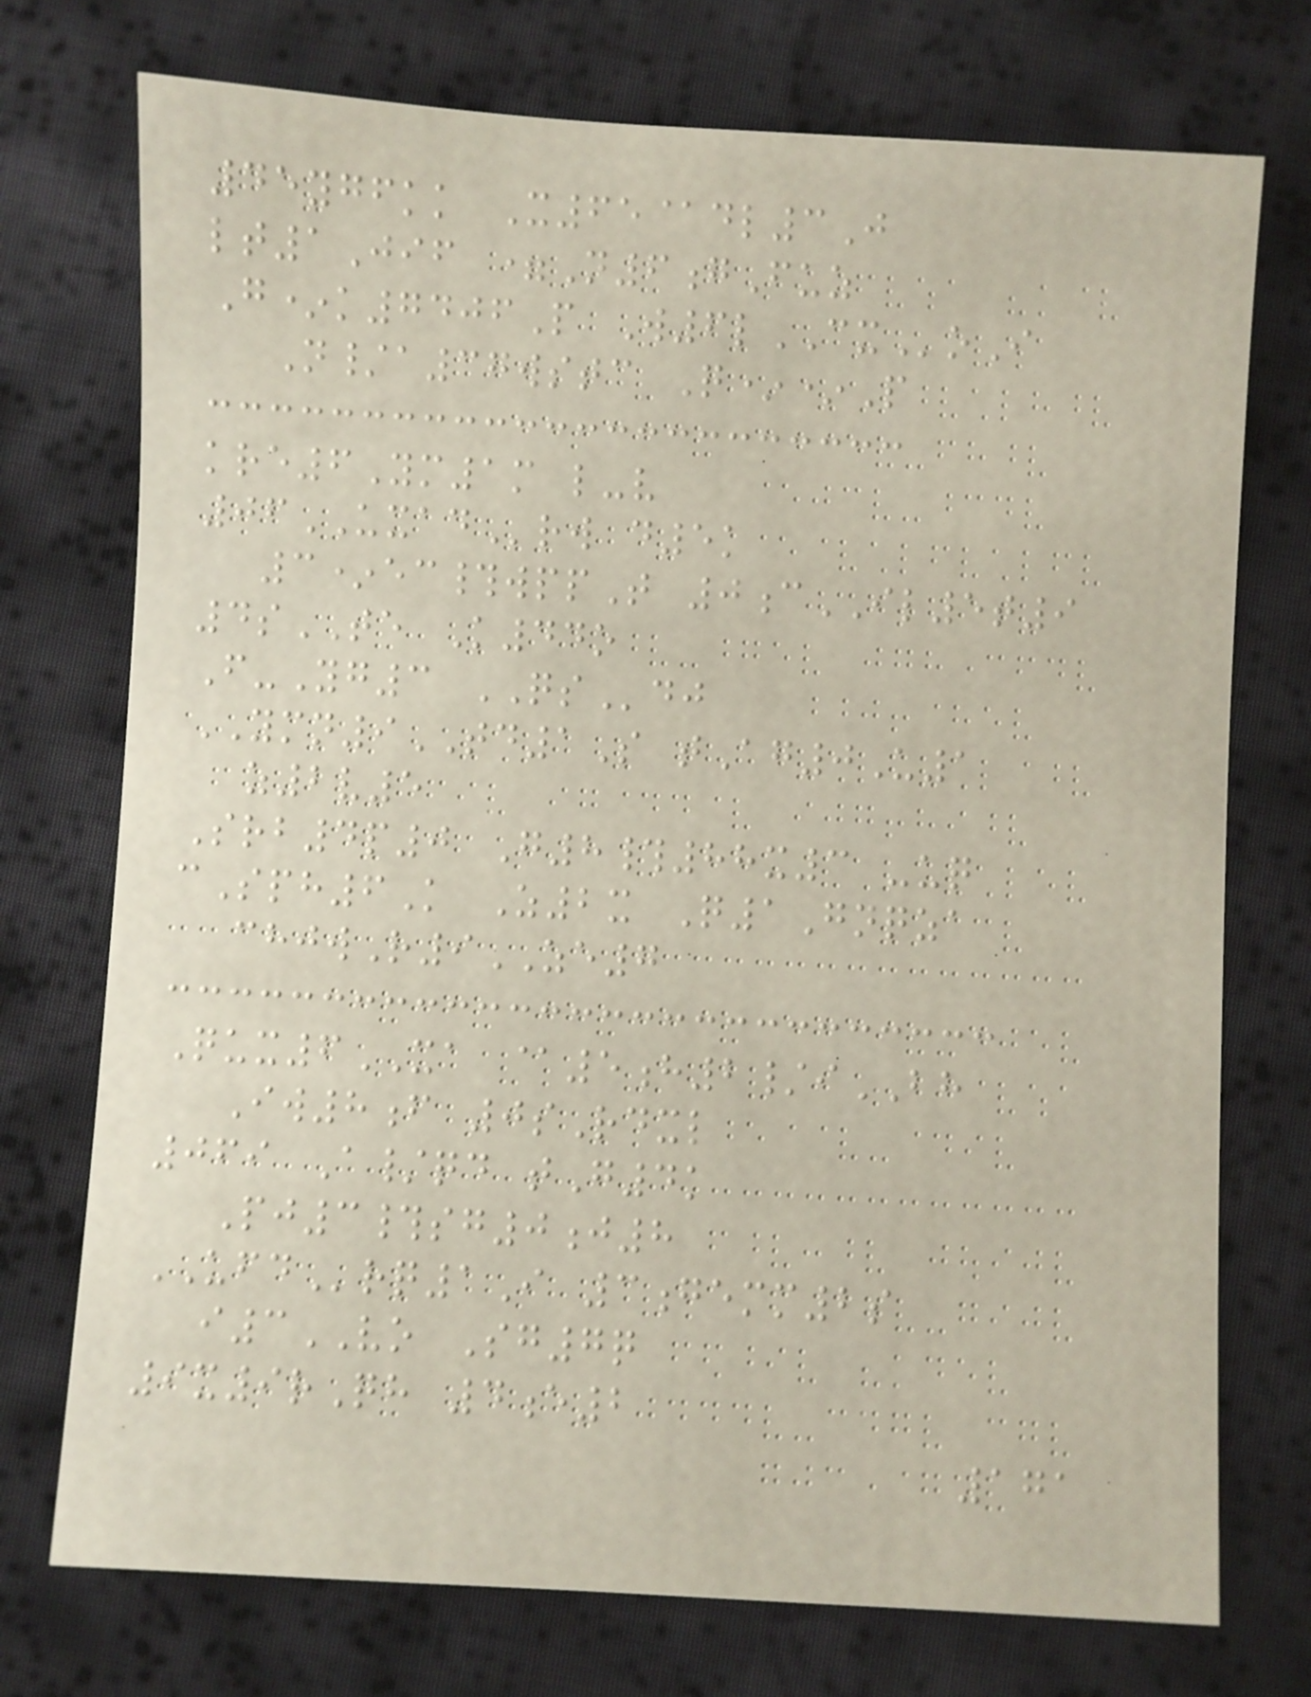45ygfkk X65@dl3J
lt1Jif =N6gFuz
G*k7406P W6lCXoI
N/a37wstc Q**P
kre6Ym1m l-v
06UXADrw d5k
3*ec#wppT 0cIL5t9
4sTE K44o
F-Yg3 QSdj
YMN9TD1S tAg0U1
z2v5
Srb4p0 G8#88x3 -uq
cSph6K Z2x Q1Gnqza
chjwR9ZE7
Qux6XA @5h2/iBH
Iw8f 0sRdxl
069 A/qd tG4k
Pj3#sg0j8
UFDrq1I 3gemm2s
i3VO Sg7q
9x9rQh 4e2
171
